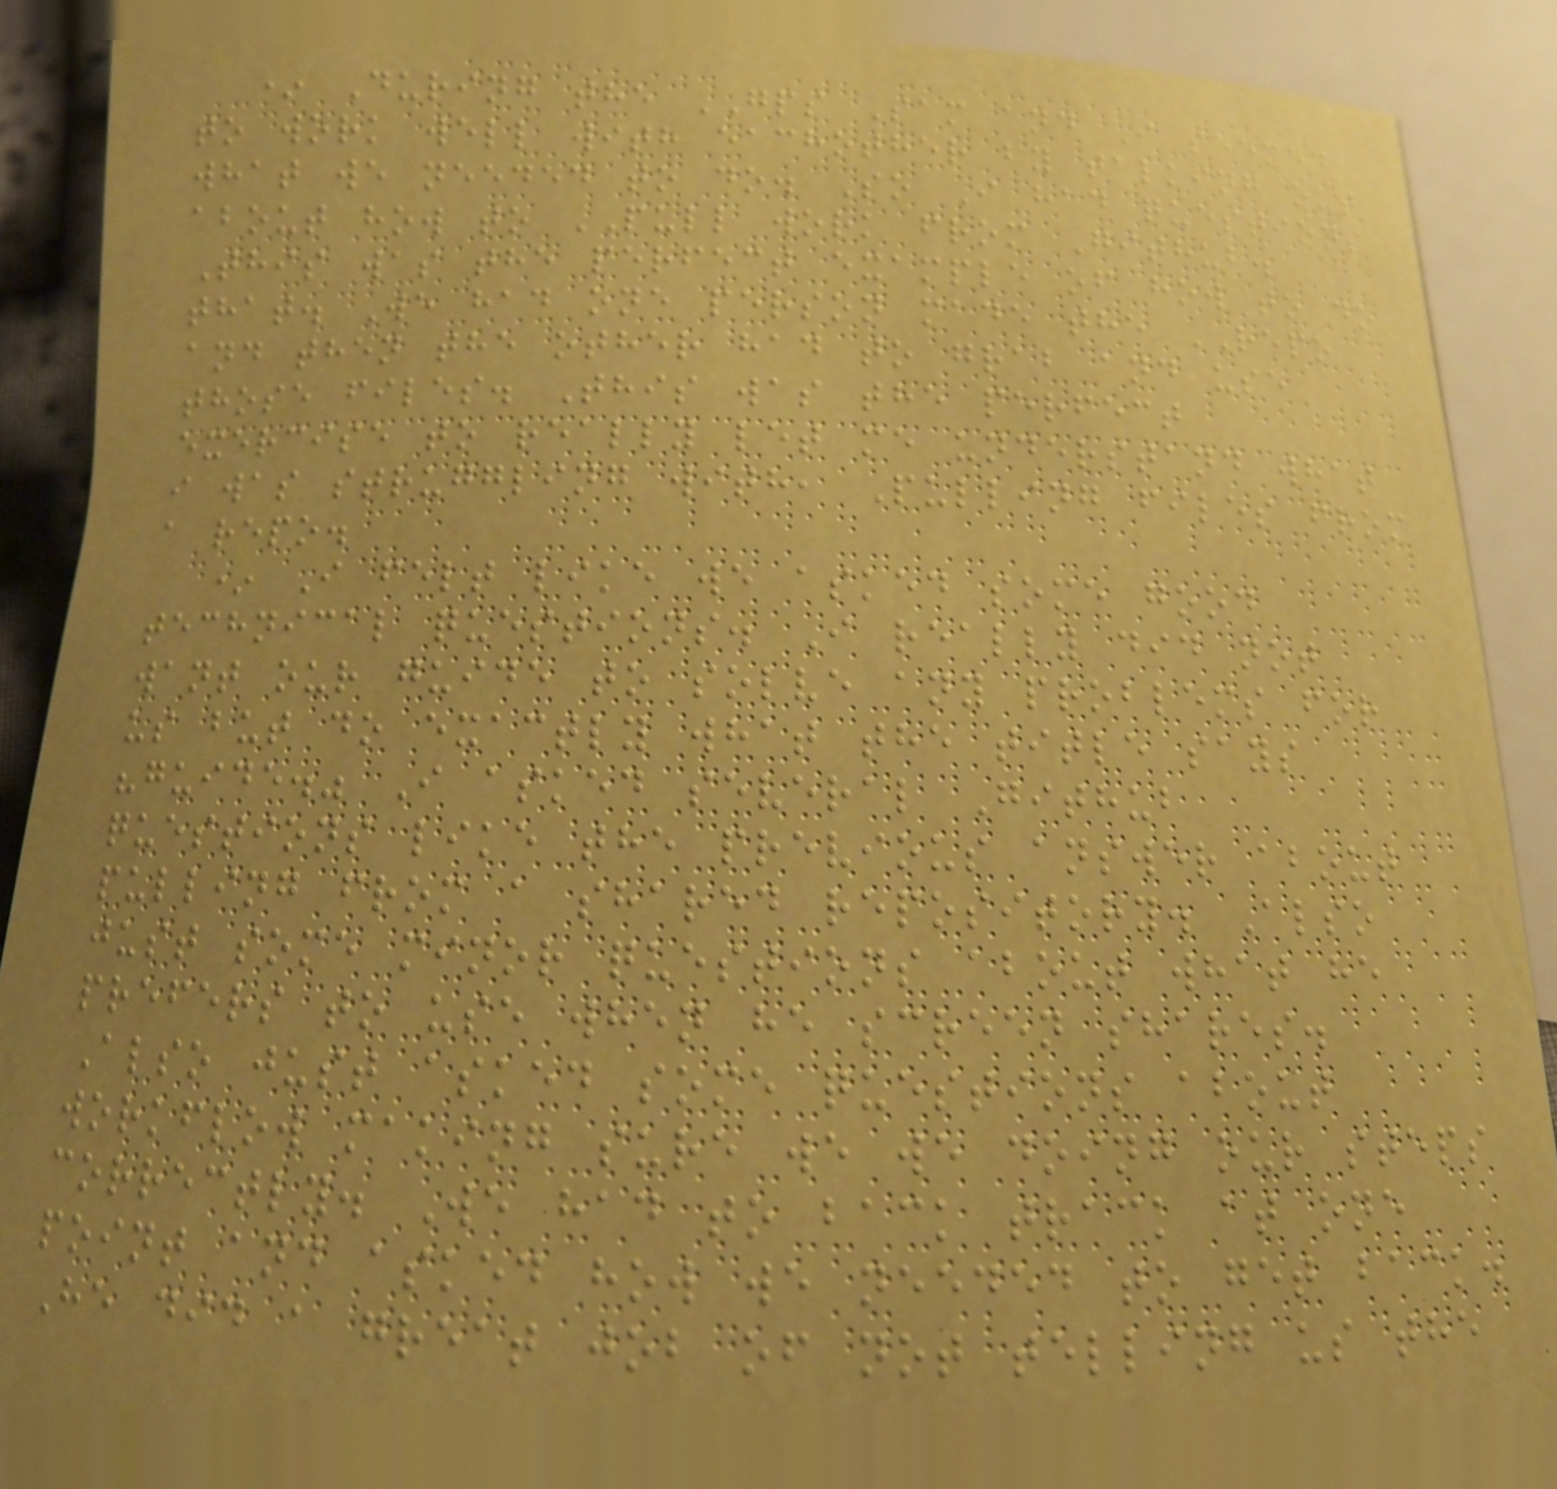* During the GPS Sam and I seemed
to work well with eachother by talking out
what we needed to do. So I had questions
about how to PULL work from Github.
This was the perfect example of how to do
that. We had one person made the REPO
and then the other had to grab and use
those files. This was the perfect
exercise to really let me understand what
i was struggling with, Pulling files from
a repo.
* I felt like we asked some good
technical questions. I really did not
want our guide to solve any problems for
us but do exactly what the title says
"guide." I asked several Github
questions like the previous answer about
pulling from a shared repository. Also
just some minor questions about what he
prefers to use when he screen shares.
Also just asked some questions about
workflow making sure we we doing our steps
correctly. We had to back track at one
point and asked how we needed to get back.
He did a great job of not telling us the
